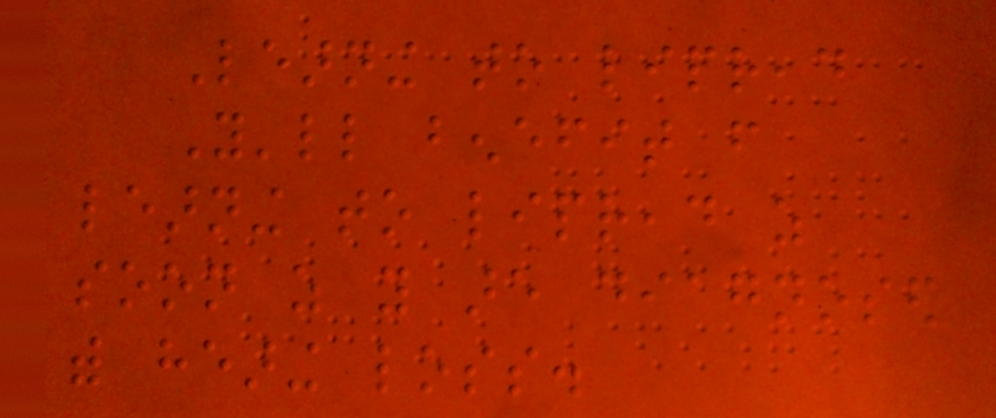Learning to lipread
You'll benefit from
learning to lipread as
soon as you are diagnosed
with hearing loss.
